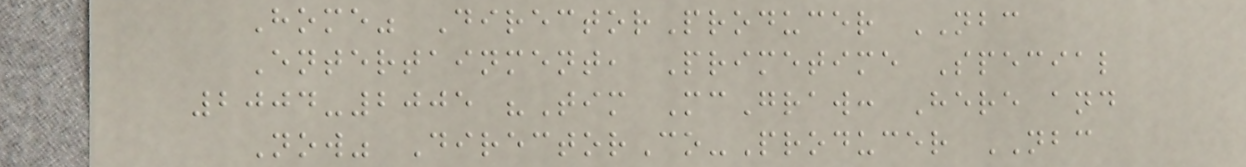Home" DirectorProducer NBC
Entertainment, Primetime Special
2004-2005 "Tim McGraw: Here and
Now" DirectorCo-Producer NBC
